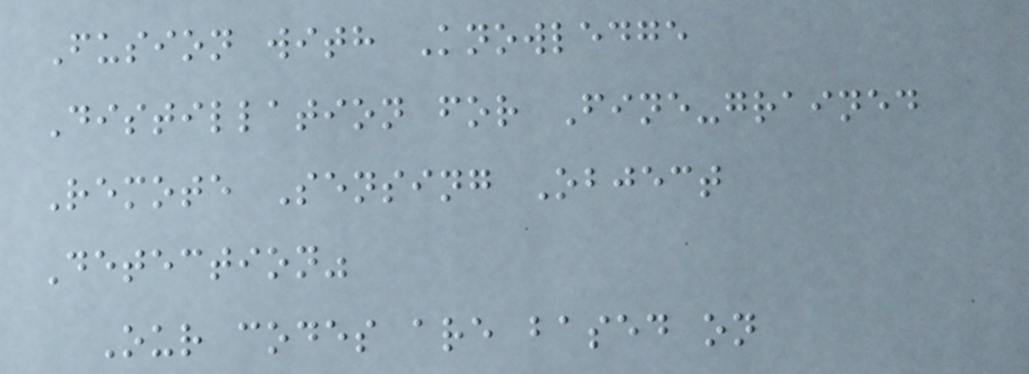Fusion with Knowledge
Distillation for Fine-grained
Remote Sensing Object
Detection"
Our codes are based on
